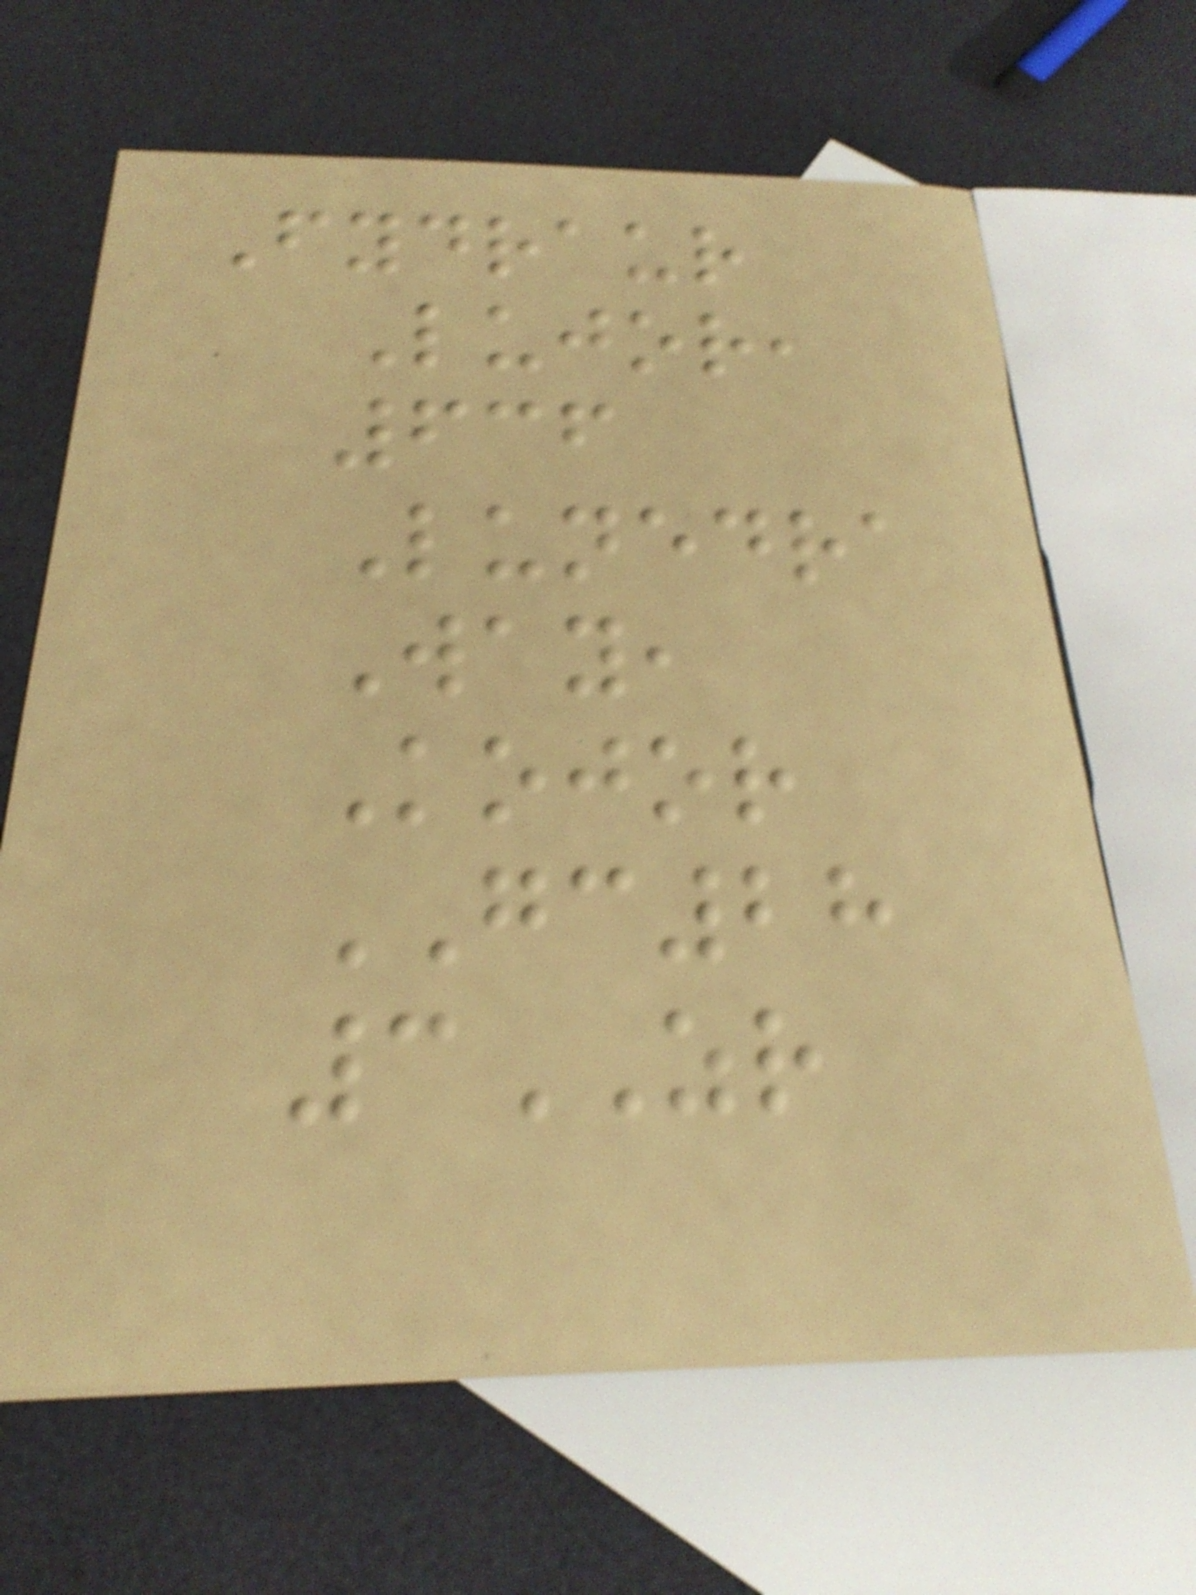Fydraur
Lujor,
636
Lunedra
Way,
Kojor
GC28
3ZR
